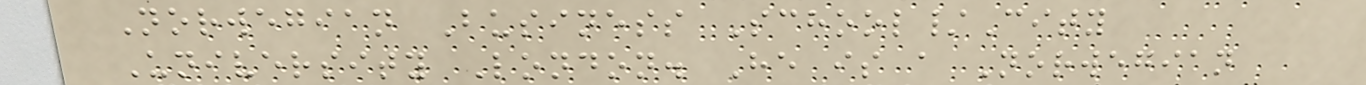Norwegian Business School/City
University London. He is a Norwegian
